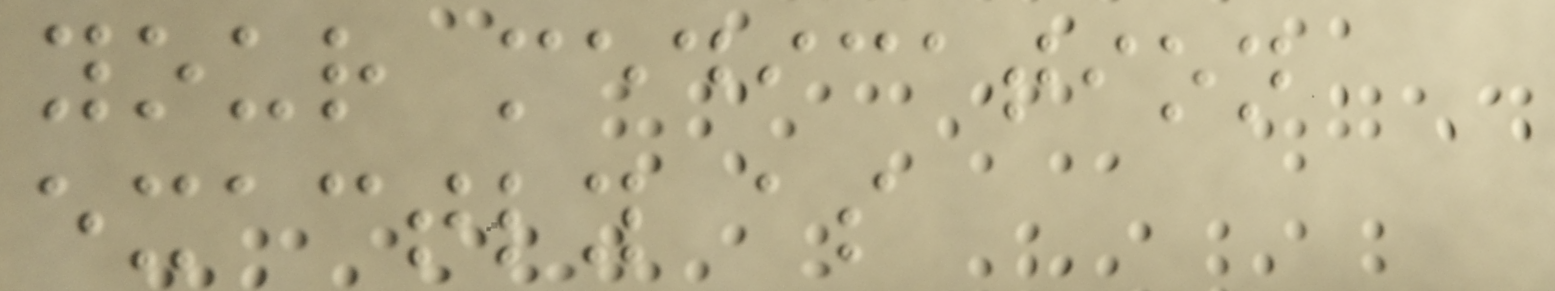your medication
exactly as
